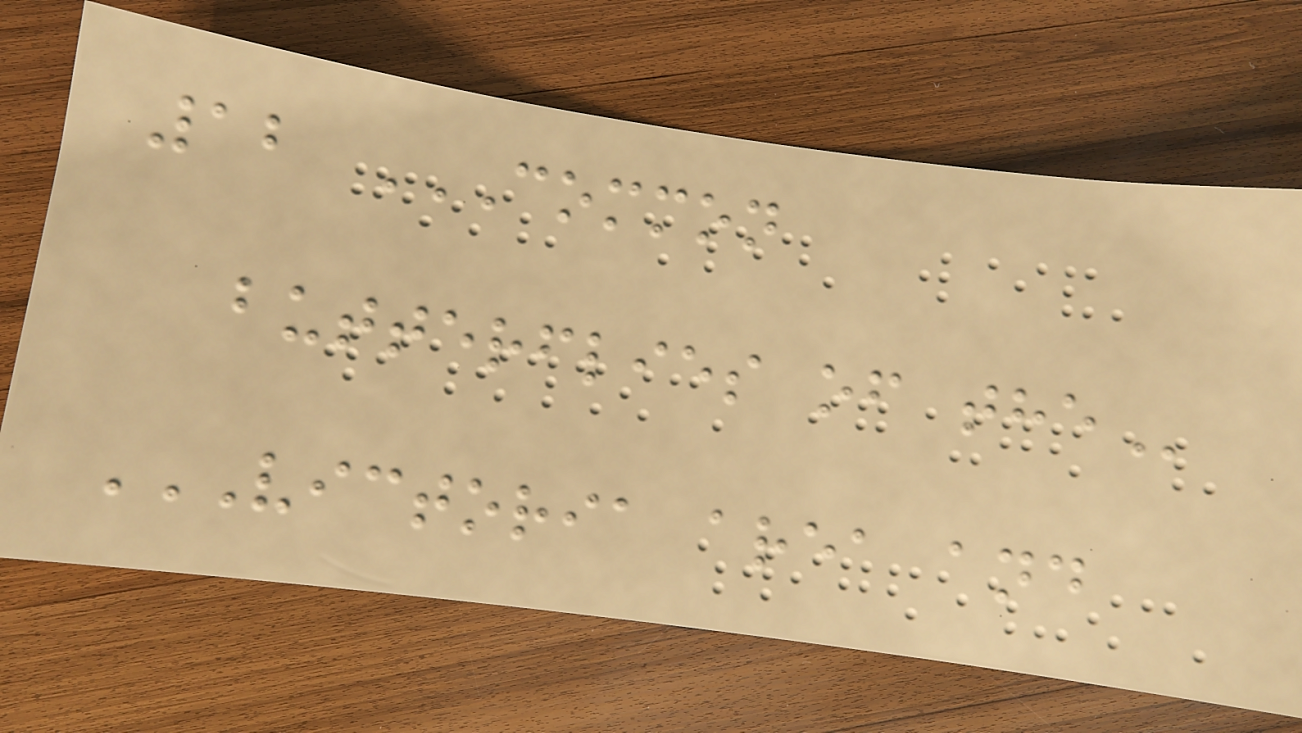12 COMMON
BUTTERFLIES OF THE
VICTORIA AREA AND
